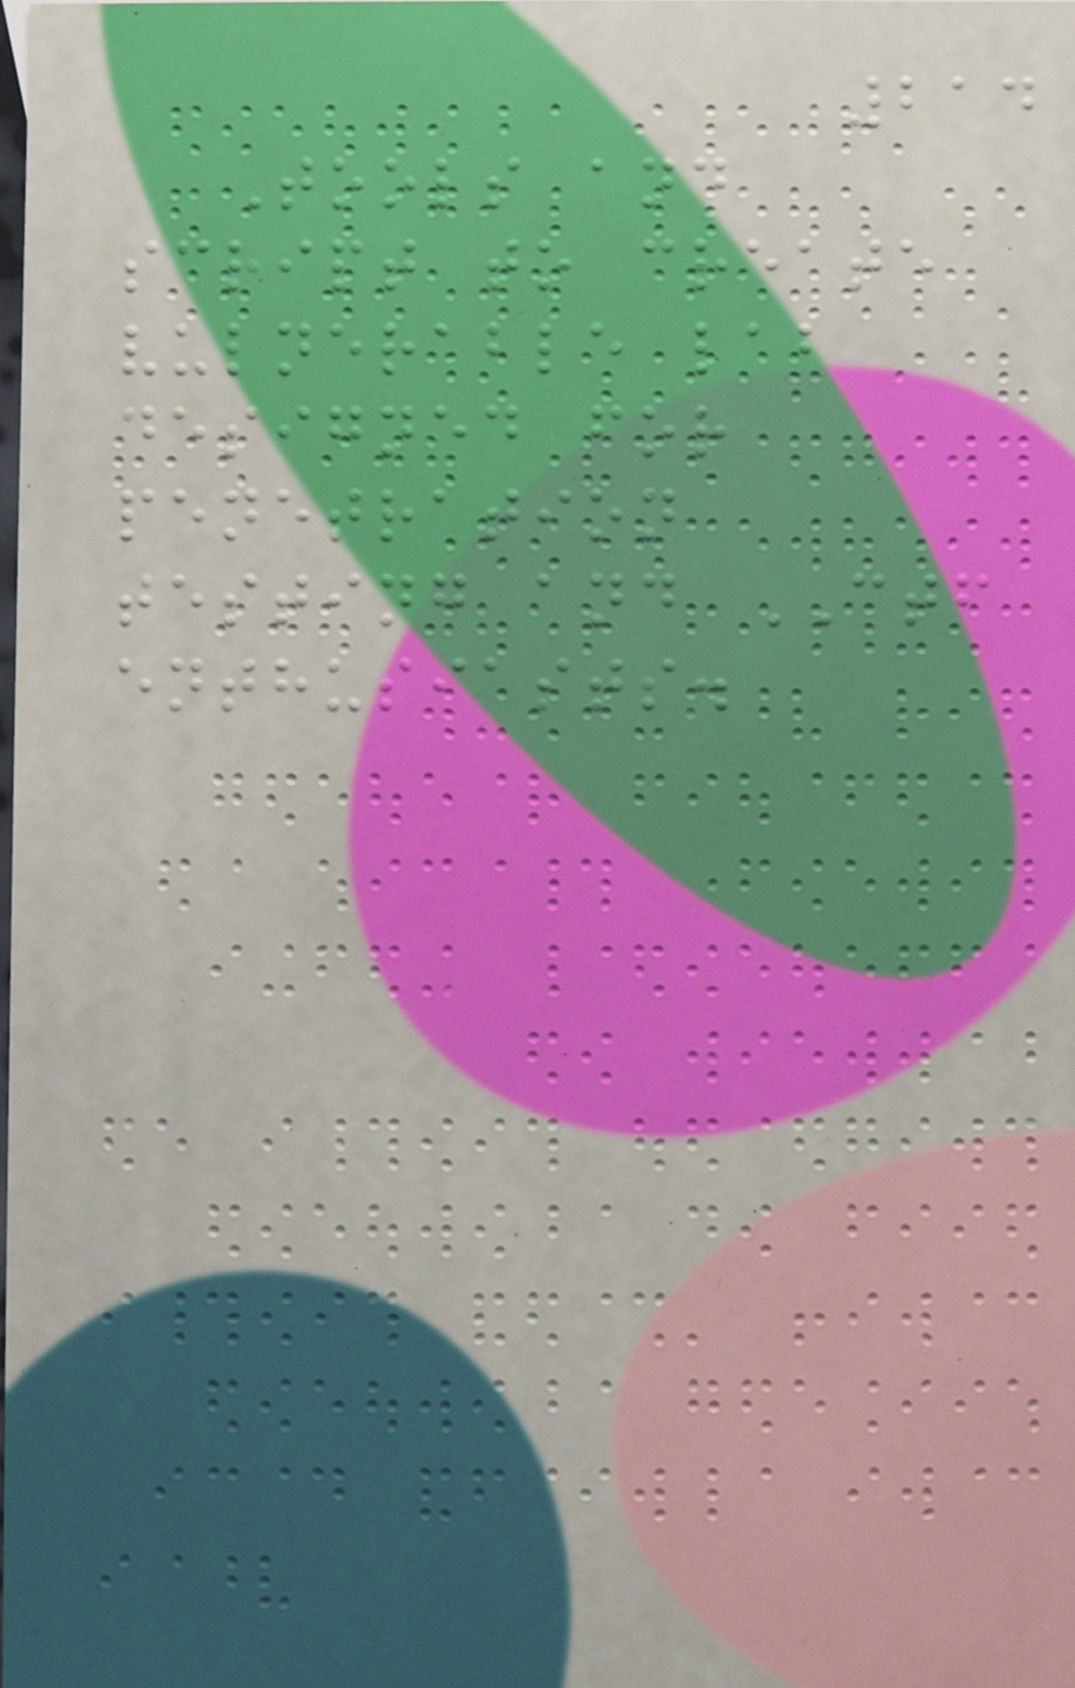214
Tools and
script to create
vulnerable lab
designed for
penetration
testing and CTF
enthusiasts.
